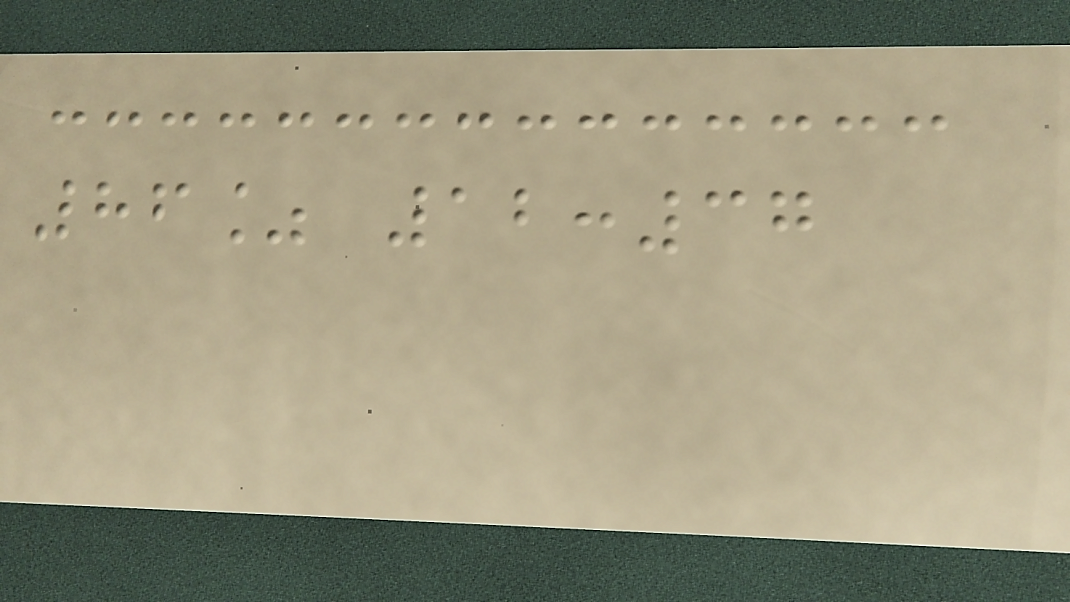86% 12:37
